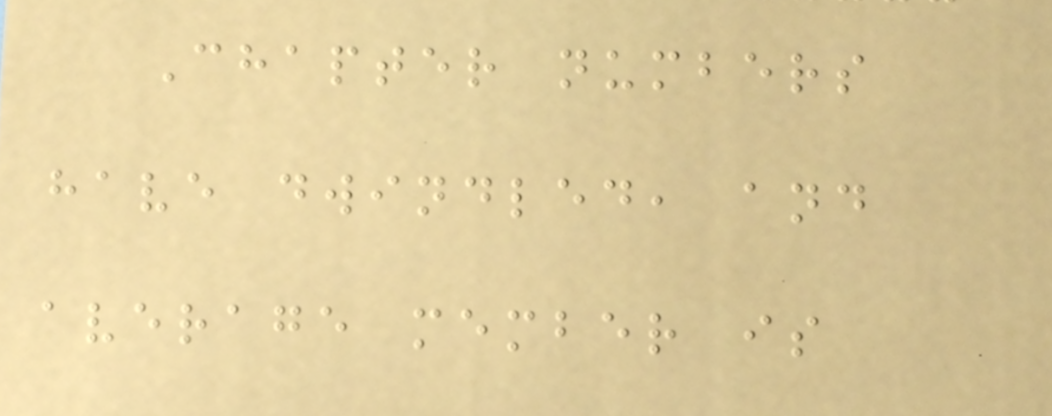Chapter numbers
have dwindled, and
average member is
